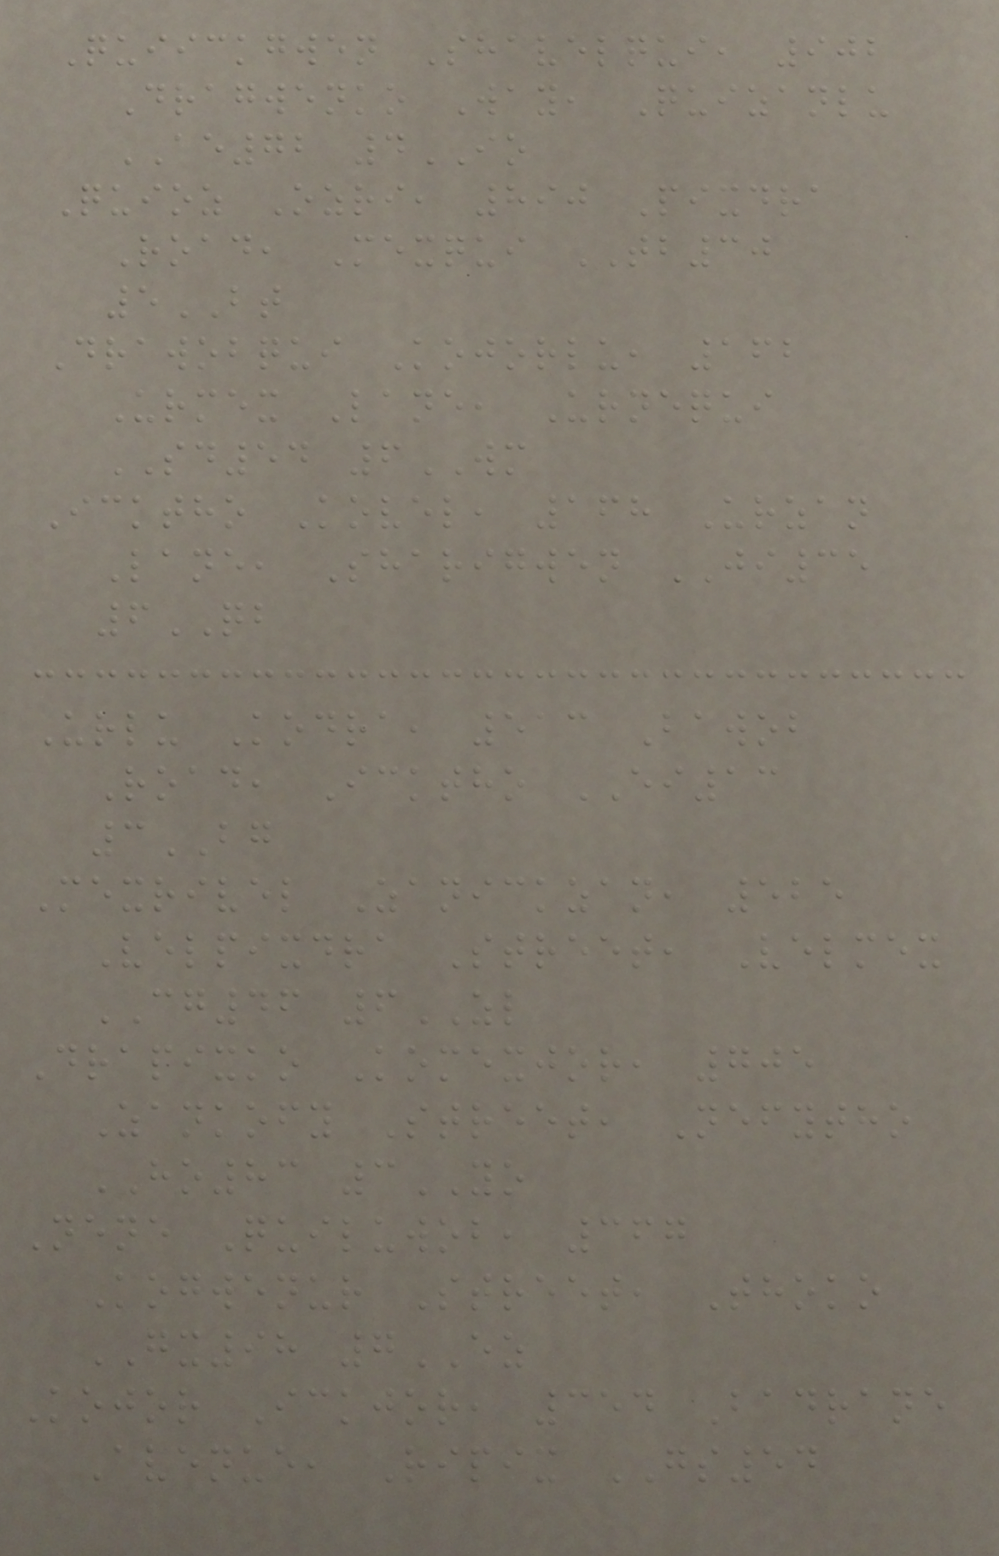Quiickgwen Shavelqui, 902
Dragwenko Way, Quizanlu
AE72 4IO
Quioz Ozri, 890 Pixdra
Road, Mexqui TB30
5BT
Drawobqui Kojorlu, 162
Urmex Lane, Urnequi
SD54 6WM
Icktho Kovel, 168 Urzan
Lane, Sharigwen JI35
6QB
Urlu Kodra, 513 Bawob
Road, Icktho EI13
3BG
Mexrivel Zanickzan, 525
Velpixdra Street, Velmex
CG46 6ZL
Drapixko Komexjor, 705
Zankofy Street, Nefytho
HO83 3YO
Nene Quiluwob, 367
Kogwenur Street, Thoko
GX98 7EZ
Kojor Ickjor, 354 Badrane
Avenue, Ripix GS54
